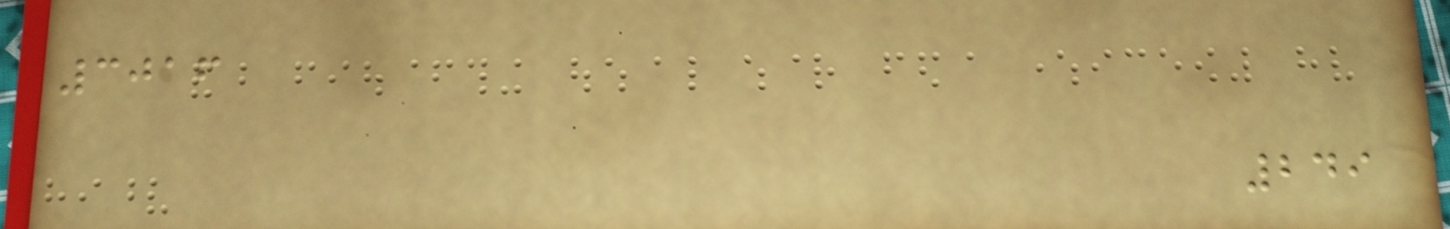3016
249
